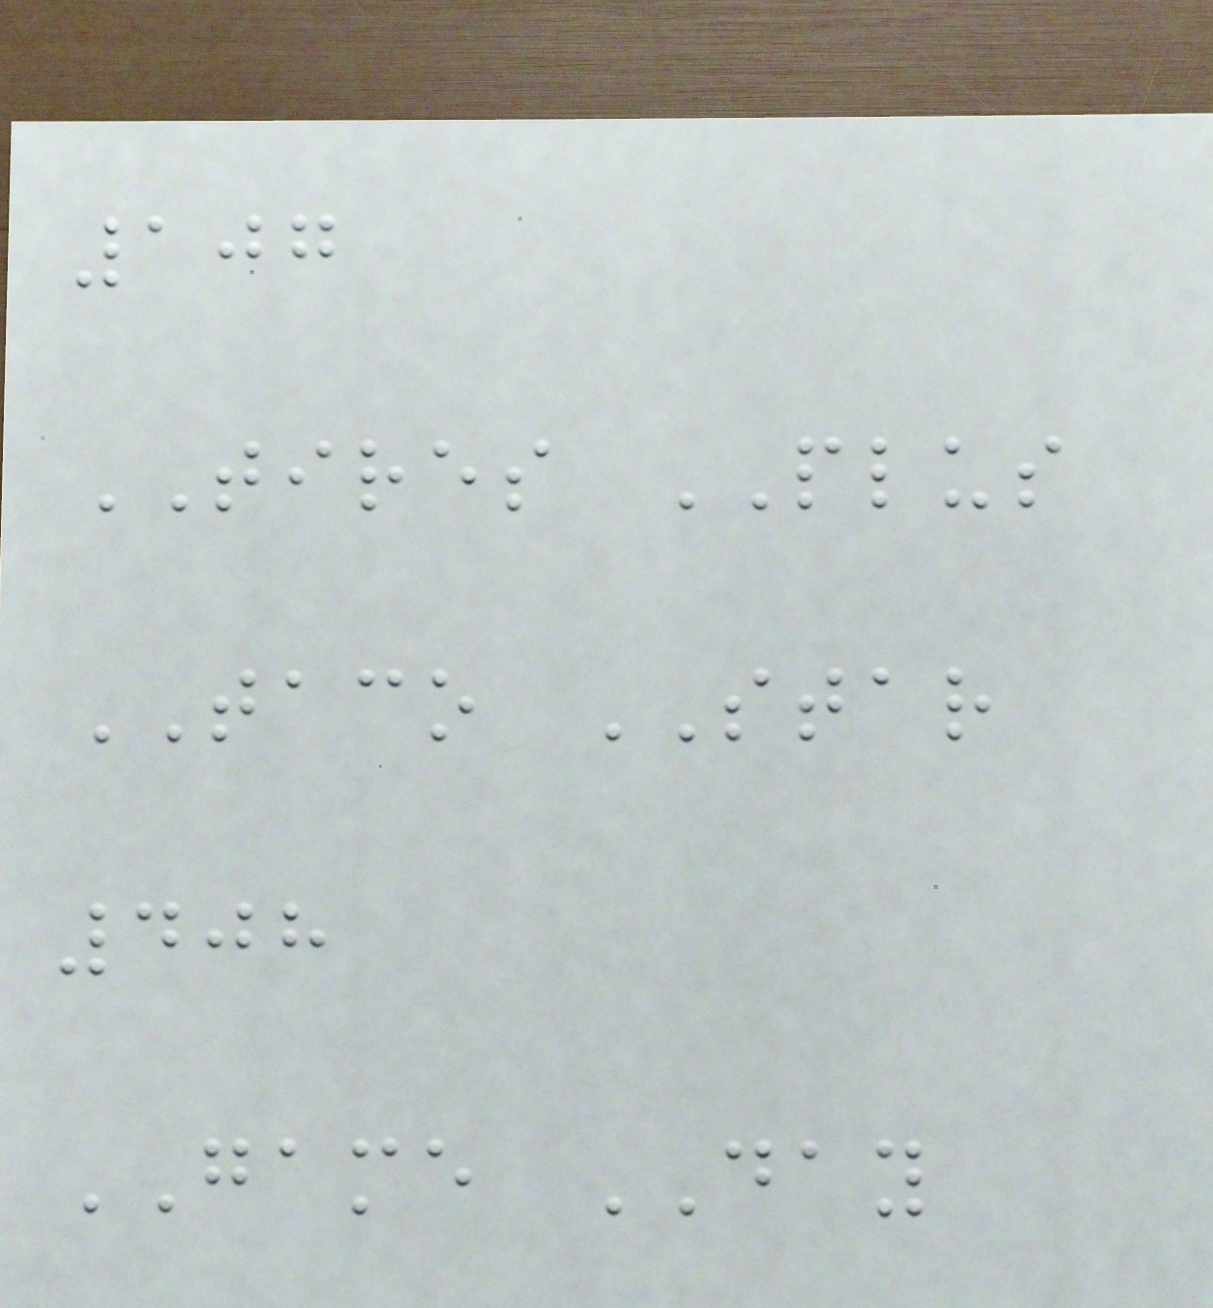107
TIRES PLUS
TACO STAR
408
GAME DAY
